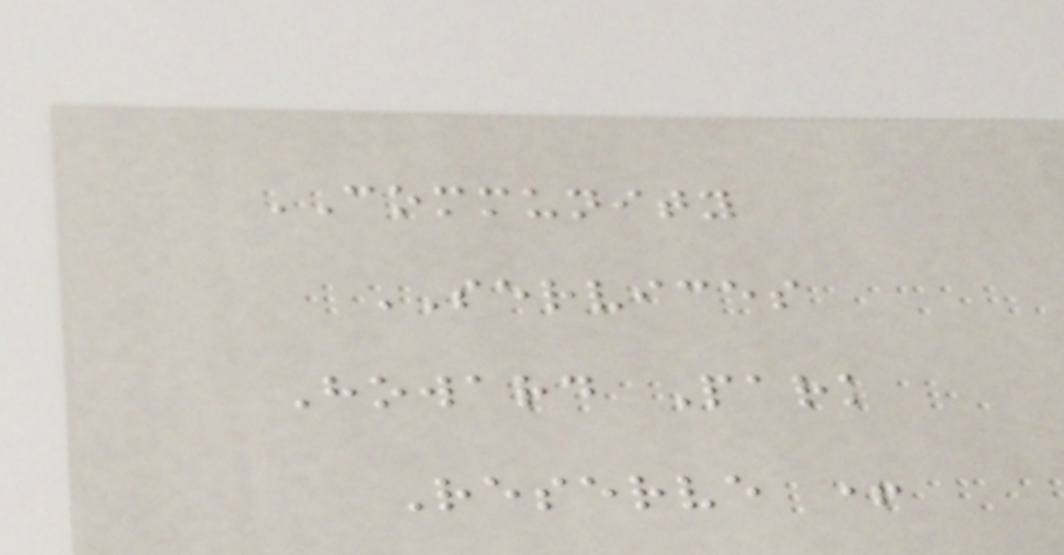COMMUNITY
SERVICES
Howard Park
Reserve +
